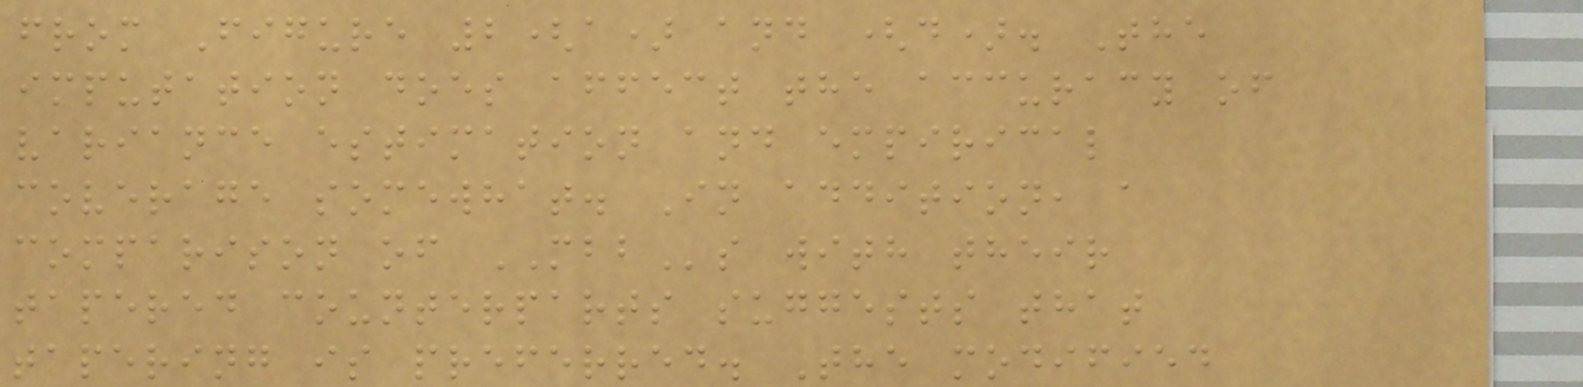from Figure 2(a) and (d). The
imputation does affect the accuracy of
variance estimation and empirical
coverage somewhat. In addition, a
comparison of MBBs with their
tapered counterparts suggests that
tapering is preferred. The modified
